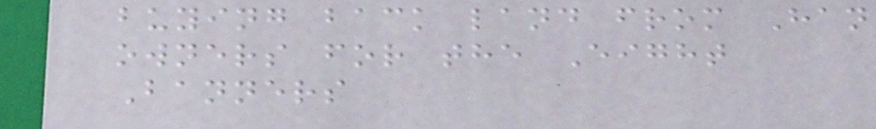buying back land from Han
owners for the Eight
Banners
